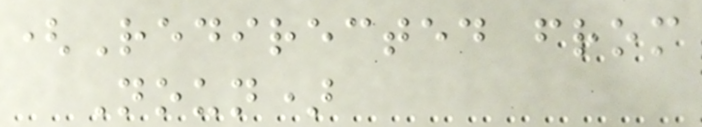(Redirected from
Noun)
